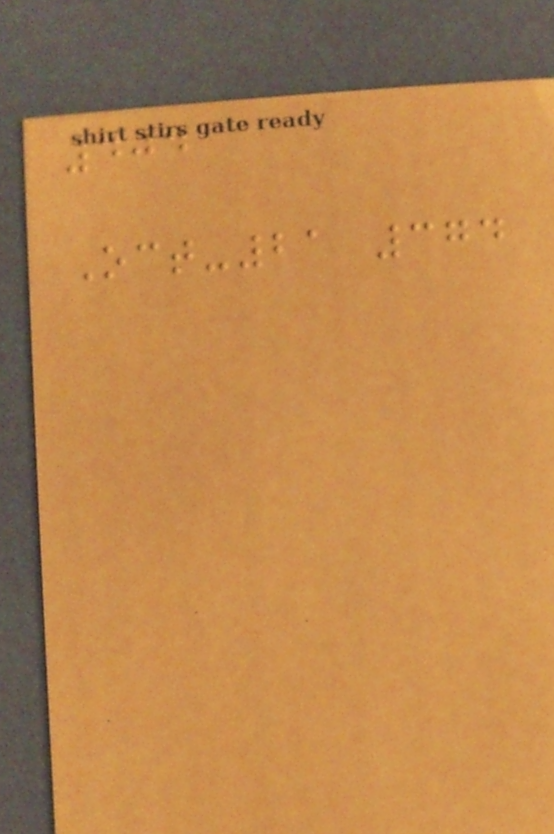404
Oct-21 374
